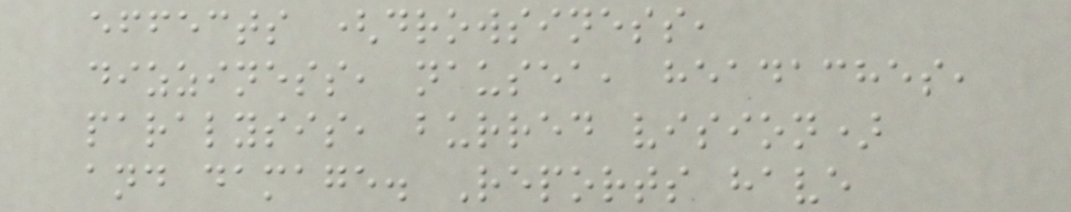effects (drowsiness,
dizziness, nausea, headaches,
paralysis, burred vision)
and damage. Reports have
